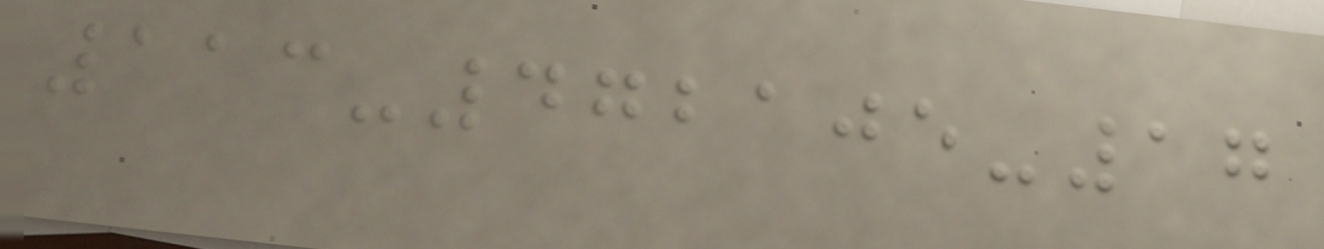113-472105-17
